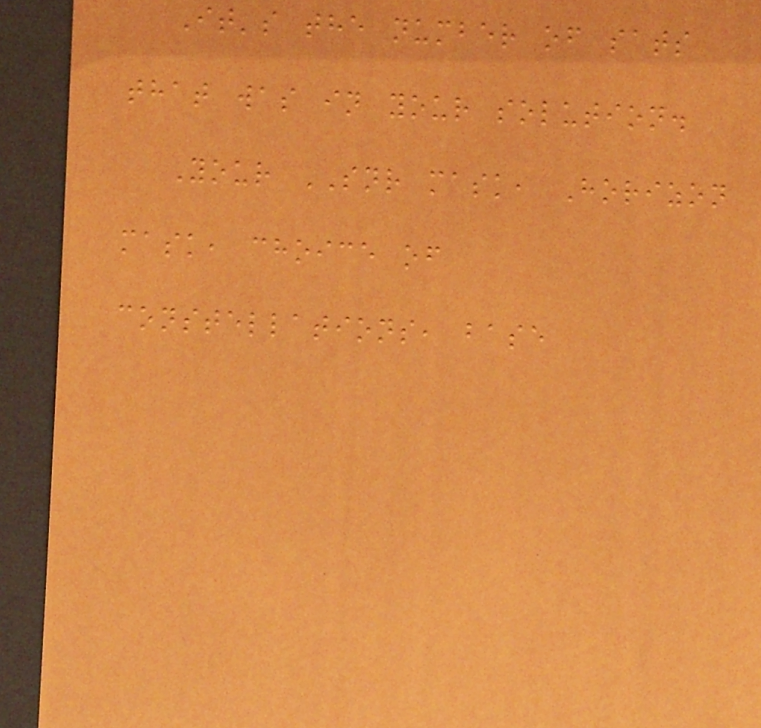It's the number of sats
that was in your solution.
Your SNR mask, Horizon
mask, choice of
constellations, base
